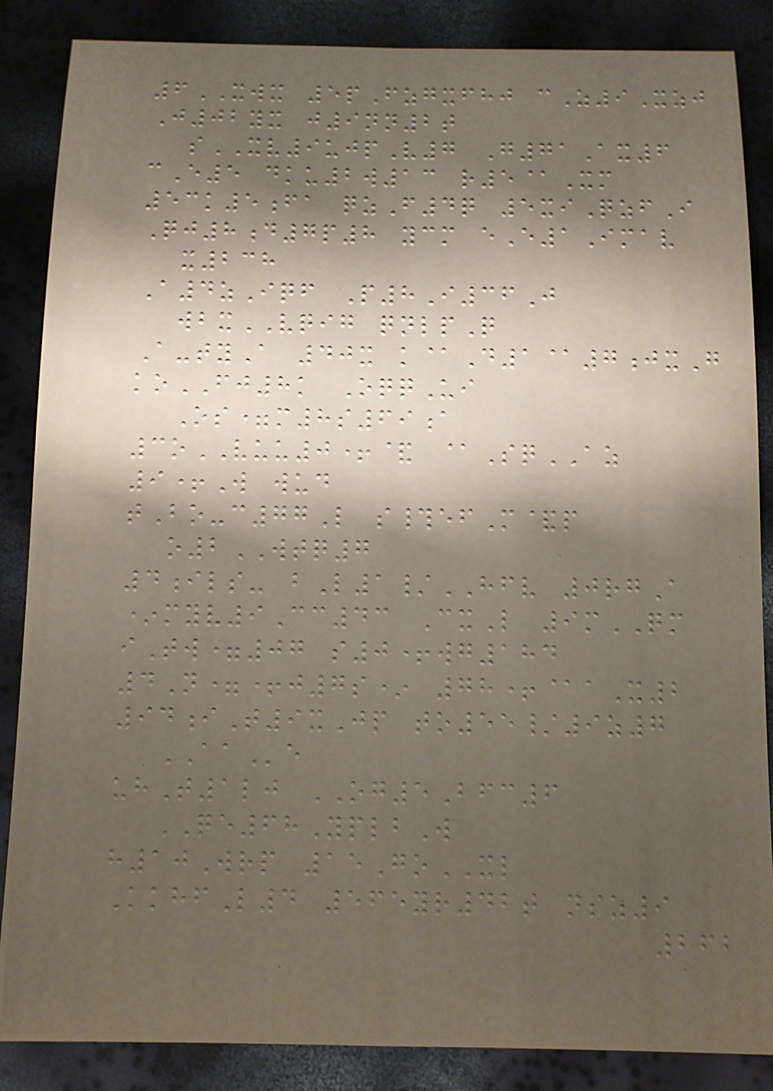6XWX 5pFzgxfhj cZ9Xzj
J02yx j9nn2t
sXV9ujpV7 G71Ax6
cE5 dku2w13 r5@Xm
53k5fa qzF4q 5xiQzfI
Qj8d7p8 ycm eE1Imav
x238
A4zIqf P8I36J
wbxVQIG qnlpQ
A-tyA 40x k@D1@7jxG
koFJ8k OqqUi
Os=m8s69a
3oVUU0+& @SqAZ
9+W wud
tBo-c77L s#efM&p
o2WTQ7
4ils- bL1/HFV 0rgA
*myv9Cc43 CxL 9mQM
iTw=07 s0+wg184
4N=+j7s* 78+@aX2
94iT9xJp to55/9z7
AAe
uhT1lj OG5Bfc6
QE68YplbW
h10Wrp 15GoXL
KkhfL4 565yr42t nsz9
262
